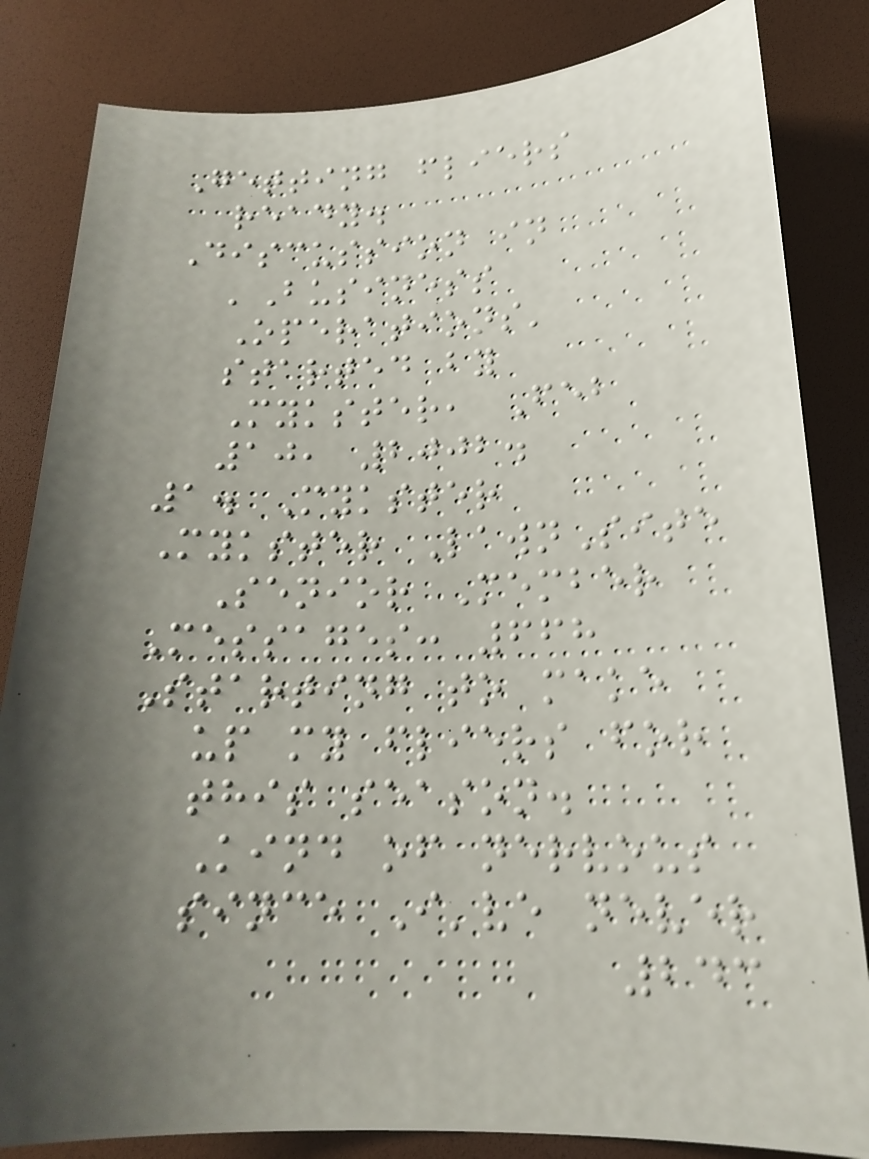Getting fliers
ready.
Discussion in
'Business
Operations'
started by
Mykster, Feb
10, 2002.
1. Mykster
Mykster LawnSite
Senior Member
Messages: 668
Starting to make
up my fliers for
this season.
Kind of nervous
since I've never
243
